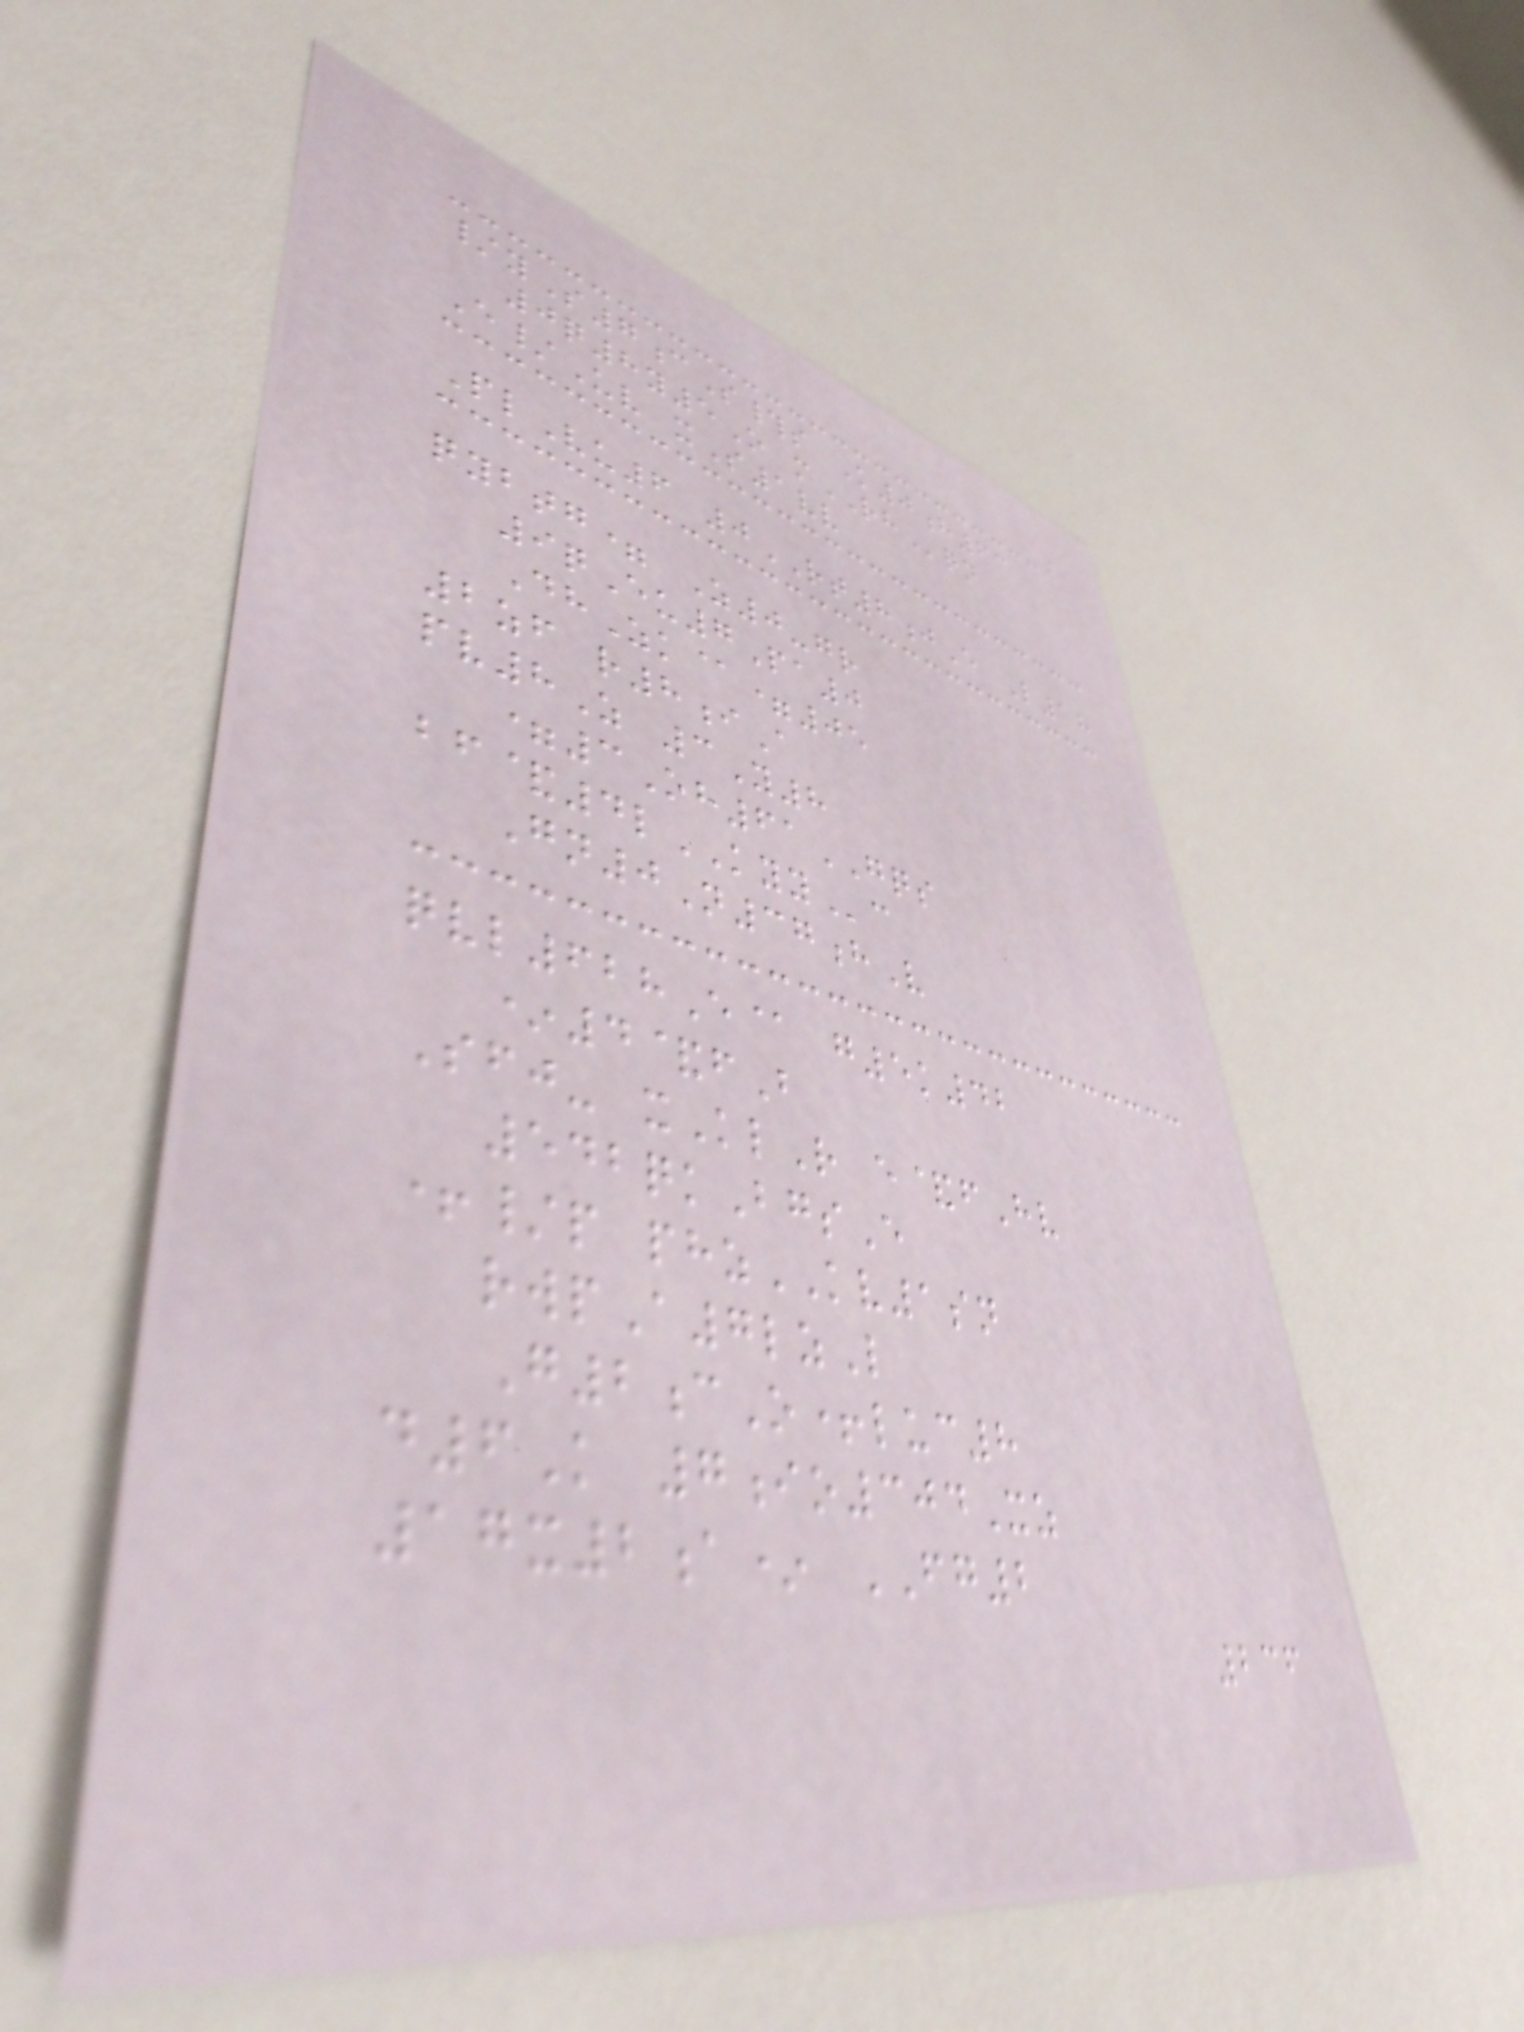/yS7cS#s K0h63
0q8y5O mRHqn
E/Uv xS1vv
PlVu6 0RT8jE L18
qybtg= Z0-gr
9qEu7Pa0
DhZk@=05
2zf r8iA
pv8Z 3Y8
=3Oh61GQS
bf&4lKYYc
Gn0N37hV
qvl628E@ g5k42
*4&fB
Sfj- xKlR e&fHv
542qkBgsE
+/p phzKV1sn
rwpA7lzL
G2cO+luc8
d6K 7io304Xz
17x2a* FG2
236
